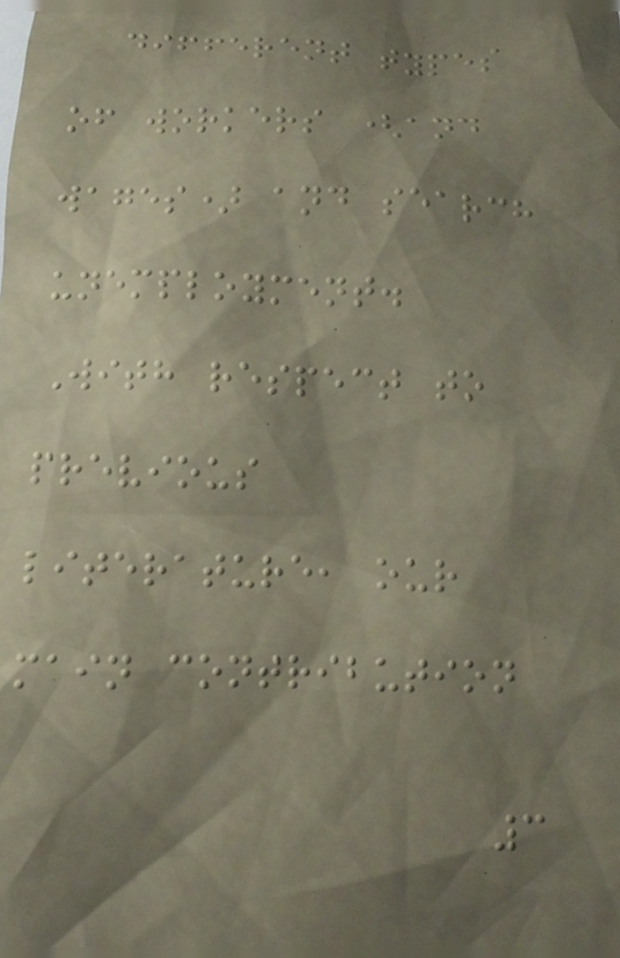different types
of workers (and
wages) and search
unemployment.
With respect to
previous
literature, our
main contribution
3
